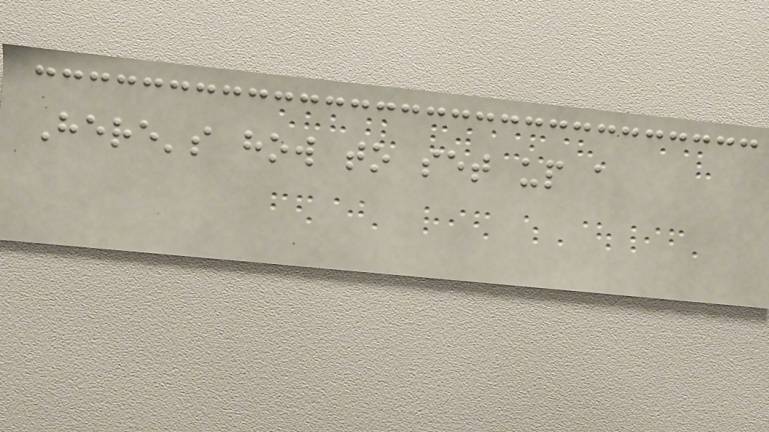Here's how to set up a
